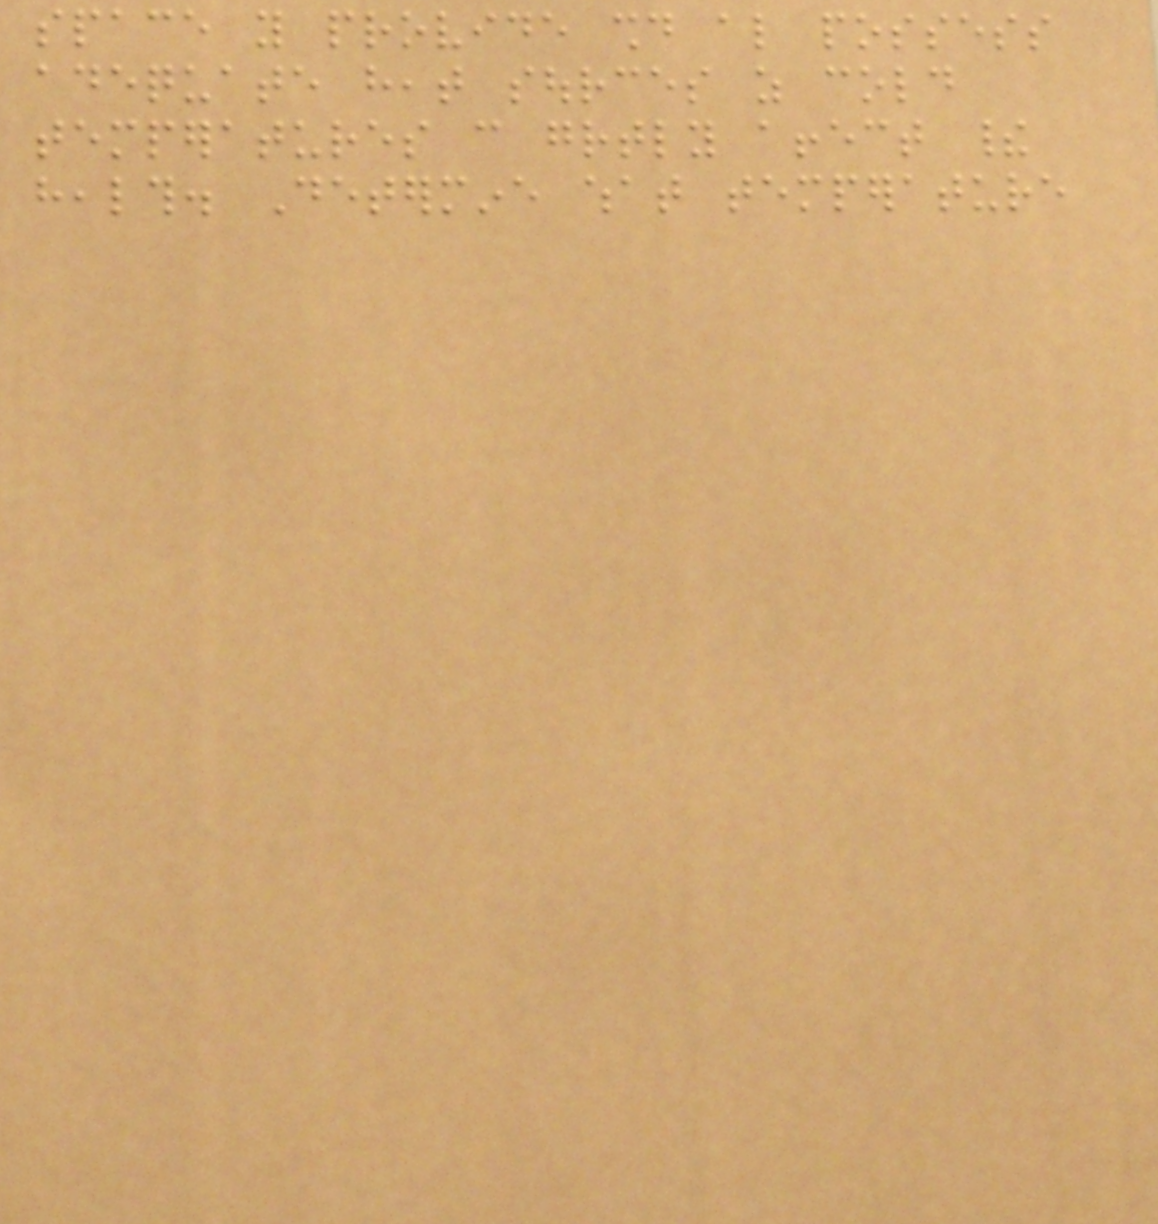space you provide should also possess
adequate heat sources as cold
temperatures can greatly affect their
health. Determine what temperature
